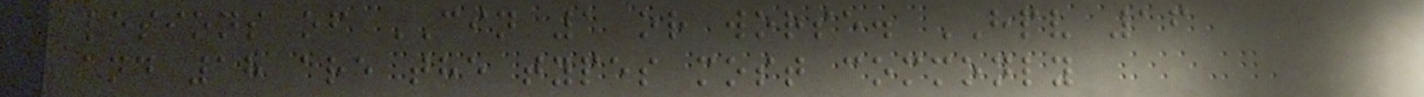lesions of CIN 1 or worse. HPV 16
and 18 are the types most commonly
